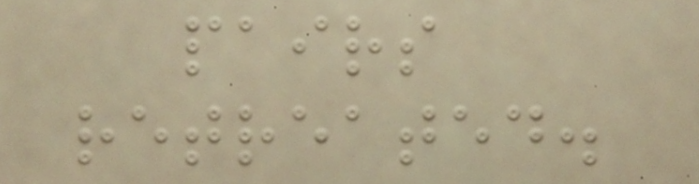pairs
retreated.
